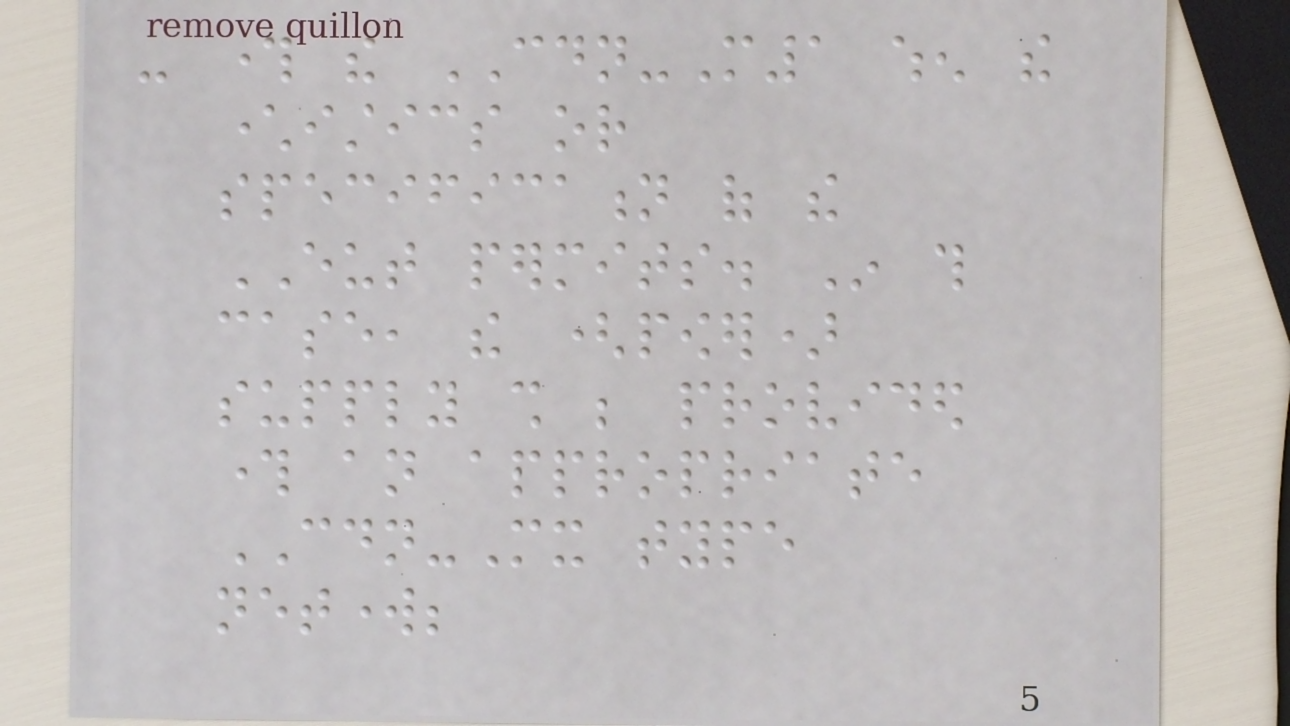- through the CDN-M1 when the
characteristics or
specification of the
EUT permits. In this
case, the (power)
supply shall be provided
through an appropriate
CDN-Mx type
network;
